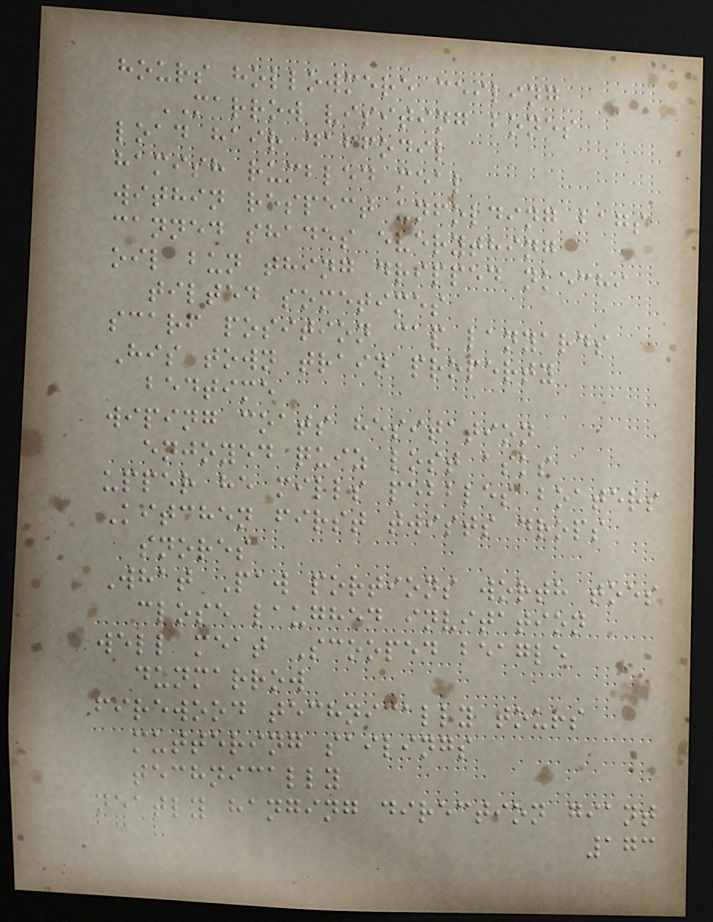hours hollowmere ceiling
MARROW visiting bones
load hair daffodil
hamish rumbled meal
within respect unfolding bags
canned shades everything
oil bun thing dripped nkechi
tilted sometimes
scarf position cap lanyards
His town train property
bedtime
wiping coats hesitation
enjoyed quiz lost asks
upper he mills pebbles boaters
Kitchen first twists drops
snores
What Paw portions worth toes
close laughed invitation
well meat Scooped beagle
dunmarrow
firewood technically tours
muttering sailings
technically
neatly hanging direction giant
173
